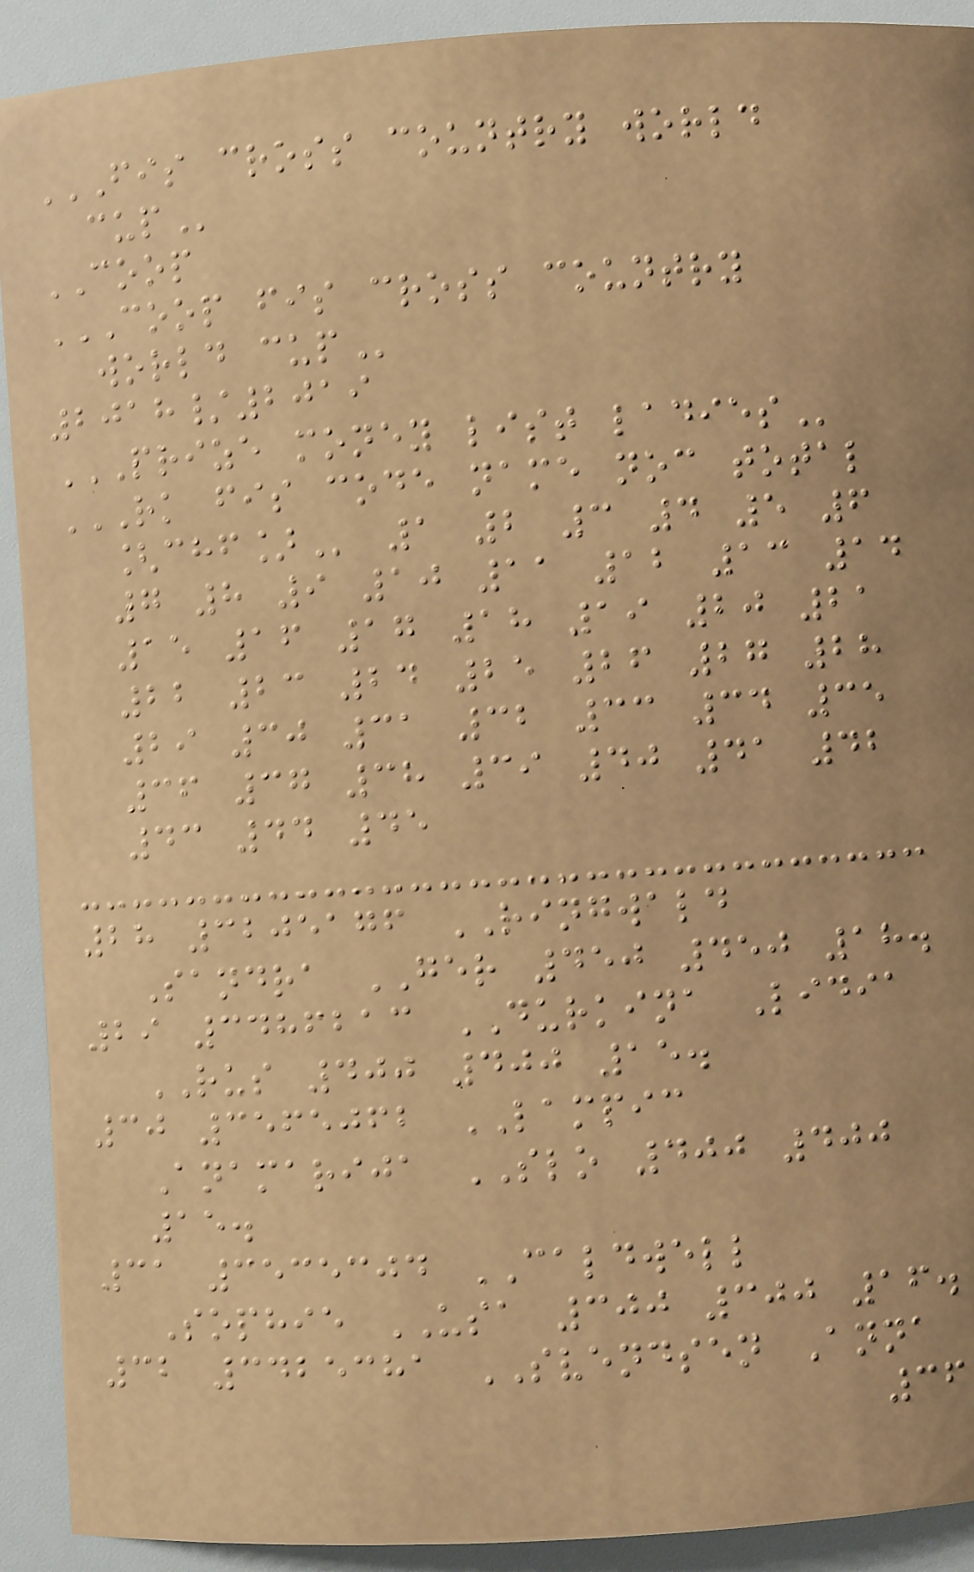FIS CROSS COUNTRY WORLD
CUP
COOP
COOP FIS CROSS COUNTRY
WORLD CUP
2018/2019
PRIZE MONEY LIST LADIES
RK FIS CODE NAME NOC TOTAL
[CHF] 1 2 3 4 5 6
7 8 9 10 11 12 13 14
15 16 17 18 19 20 21
22 23 24 25 26 27 28
29 30 31 32 33 34 35
36 37 38 39 40 41 42
43 44 45
28 3205176 RINGWALD
Sandra GER 450 450 18.
29 3486213 DURKINA Lidia
RUS 400 400 15.
30 3565062 LAMPIC
Anamarija SLO 400 400
15.
31 3535304 CALDWELL
Sophie USA 300 300 16.
32 3425381 SVENDSEN Anna
36
